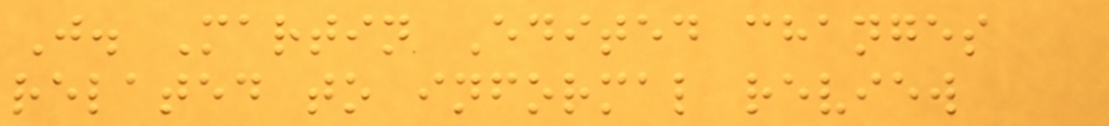J. Martin Edited changes
related to informal review
